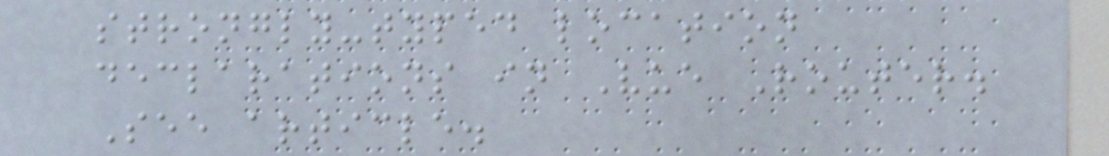strongly-typed location
declarations in Vue Router.
See article.
